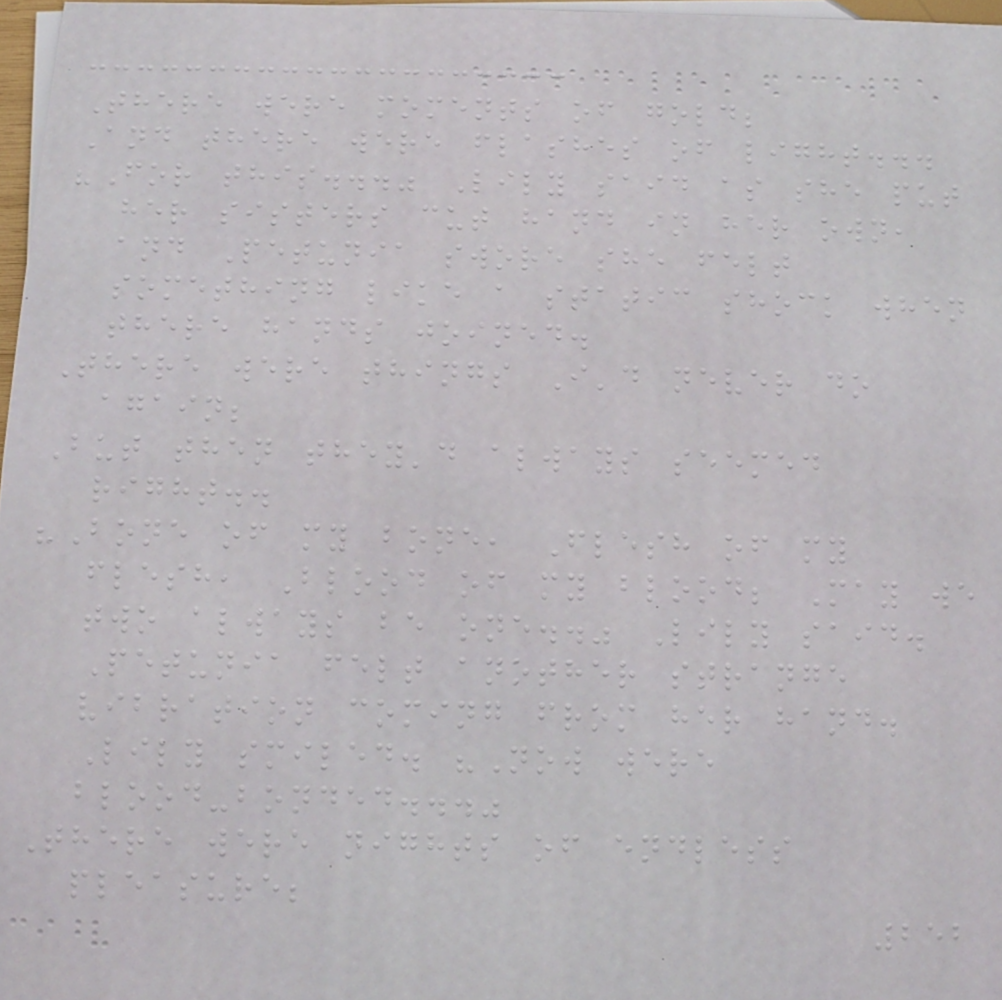There were moments of gold;
And there were flashes of light...
"For this..." Lily said as she put
her sisters cut hand in her own,
and Petunia swore she felt
something like a static shock when
there hands joined.
There were things I'd never do
again;
But then they'd always seemed
right..
"Bone of my bone, Flesh of my
flesh, Blood of my blood; May we
two always be one.." Lily said.
Petunia felt another strange
vibration coming from her hand.
Lily smiled. "Now were
blood-bonded..."
There were nights of endless
pleasure;
252
